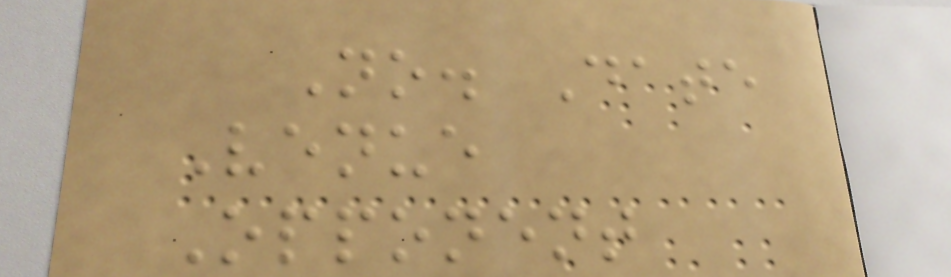No. Date
Venue
Opponent
